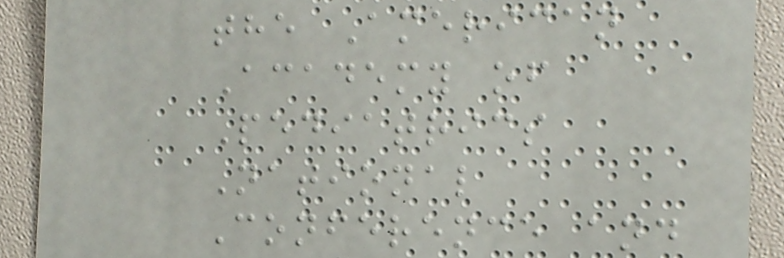the American
Academy of
Pediatrics
National
Conference and
